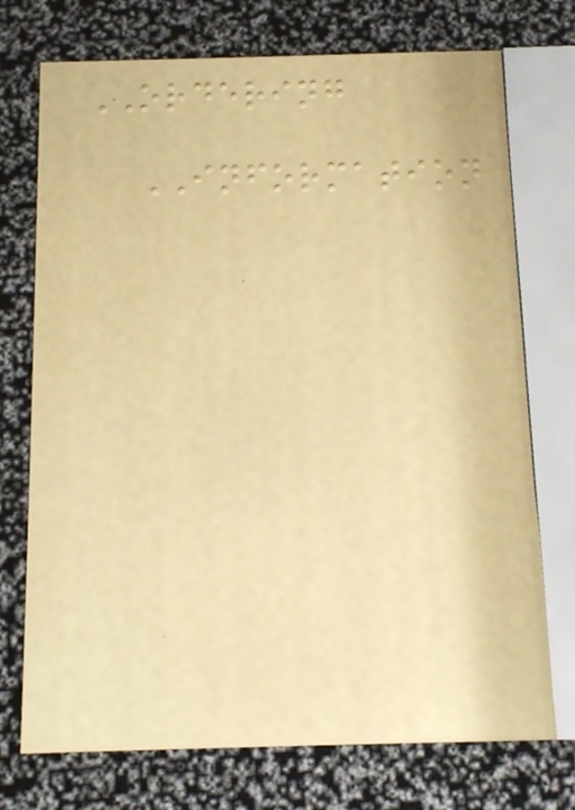ORDERING
INFORMATION
